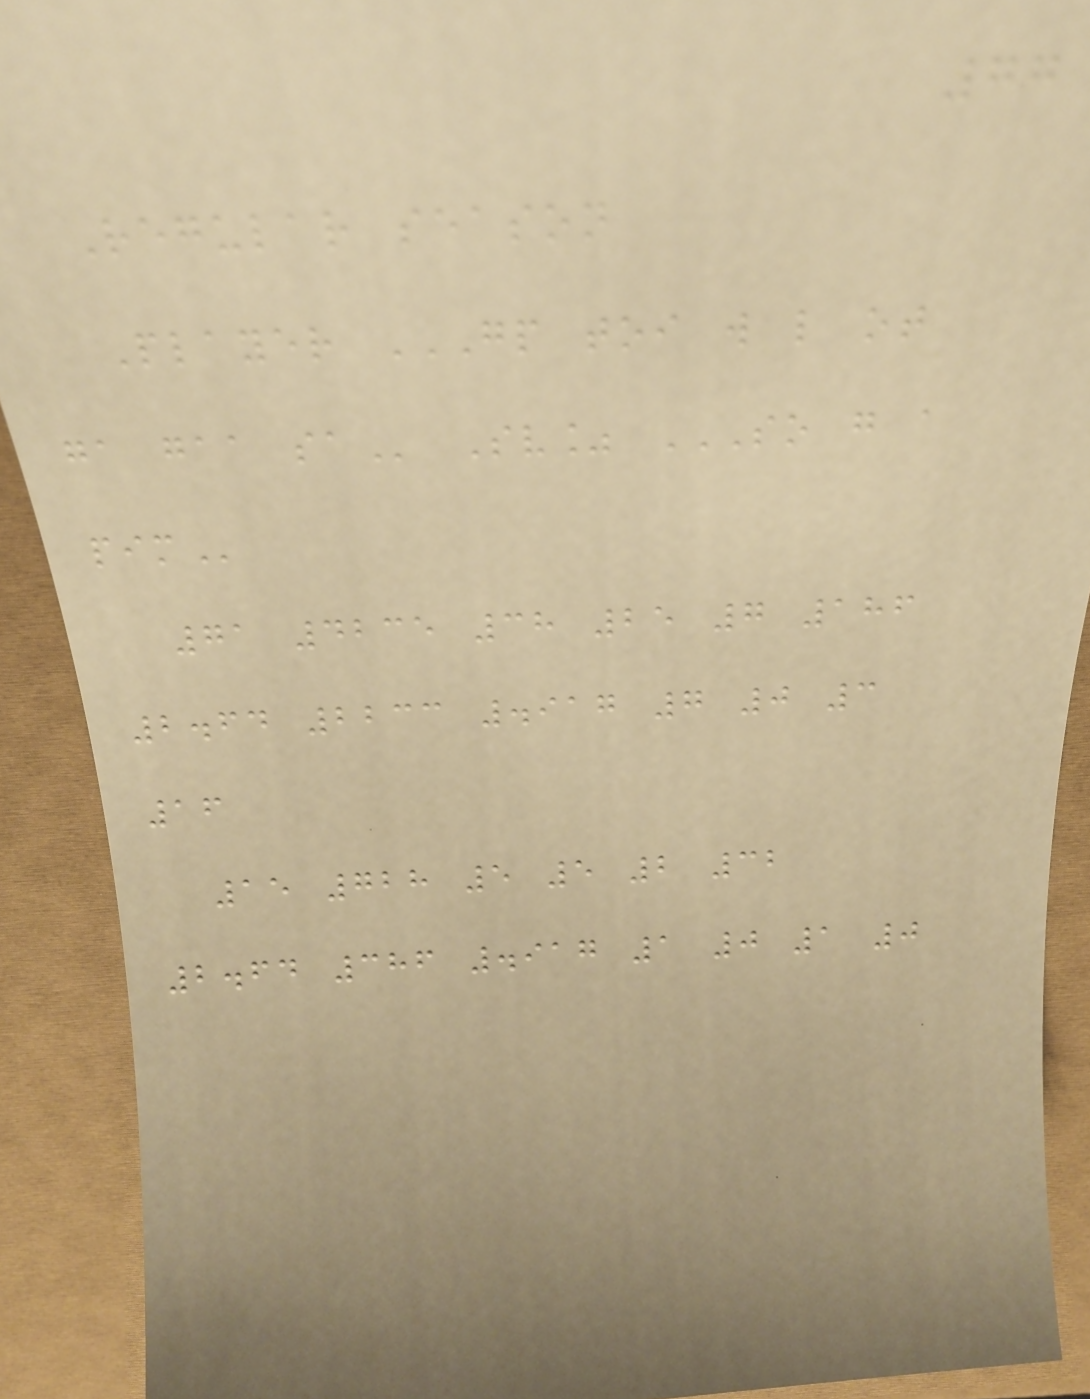77
Regular season
Player GP TOI W L OT
GA GAA SA Sv% SO G A
PIM
71 4235 38 25 7 186
2.64 2233 .917 7 0 3
16
15 728 5 5 2 32
2.64 386 .917 1 0 1 0
